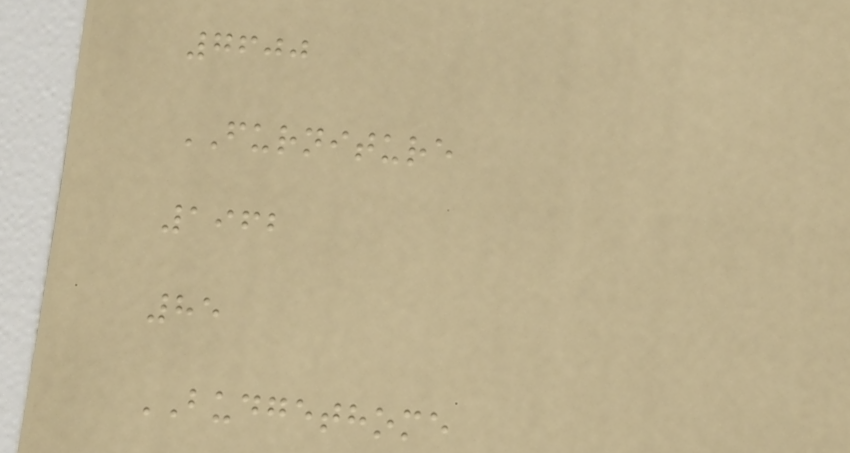7600
FURNITURE
1962
85
BUDGETHOME
